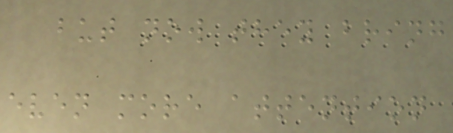but now they bring
even more attention
